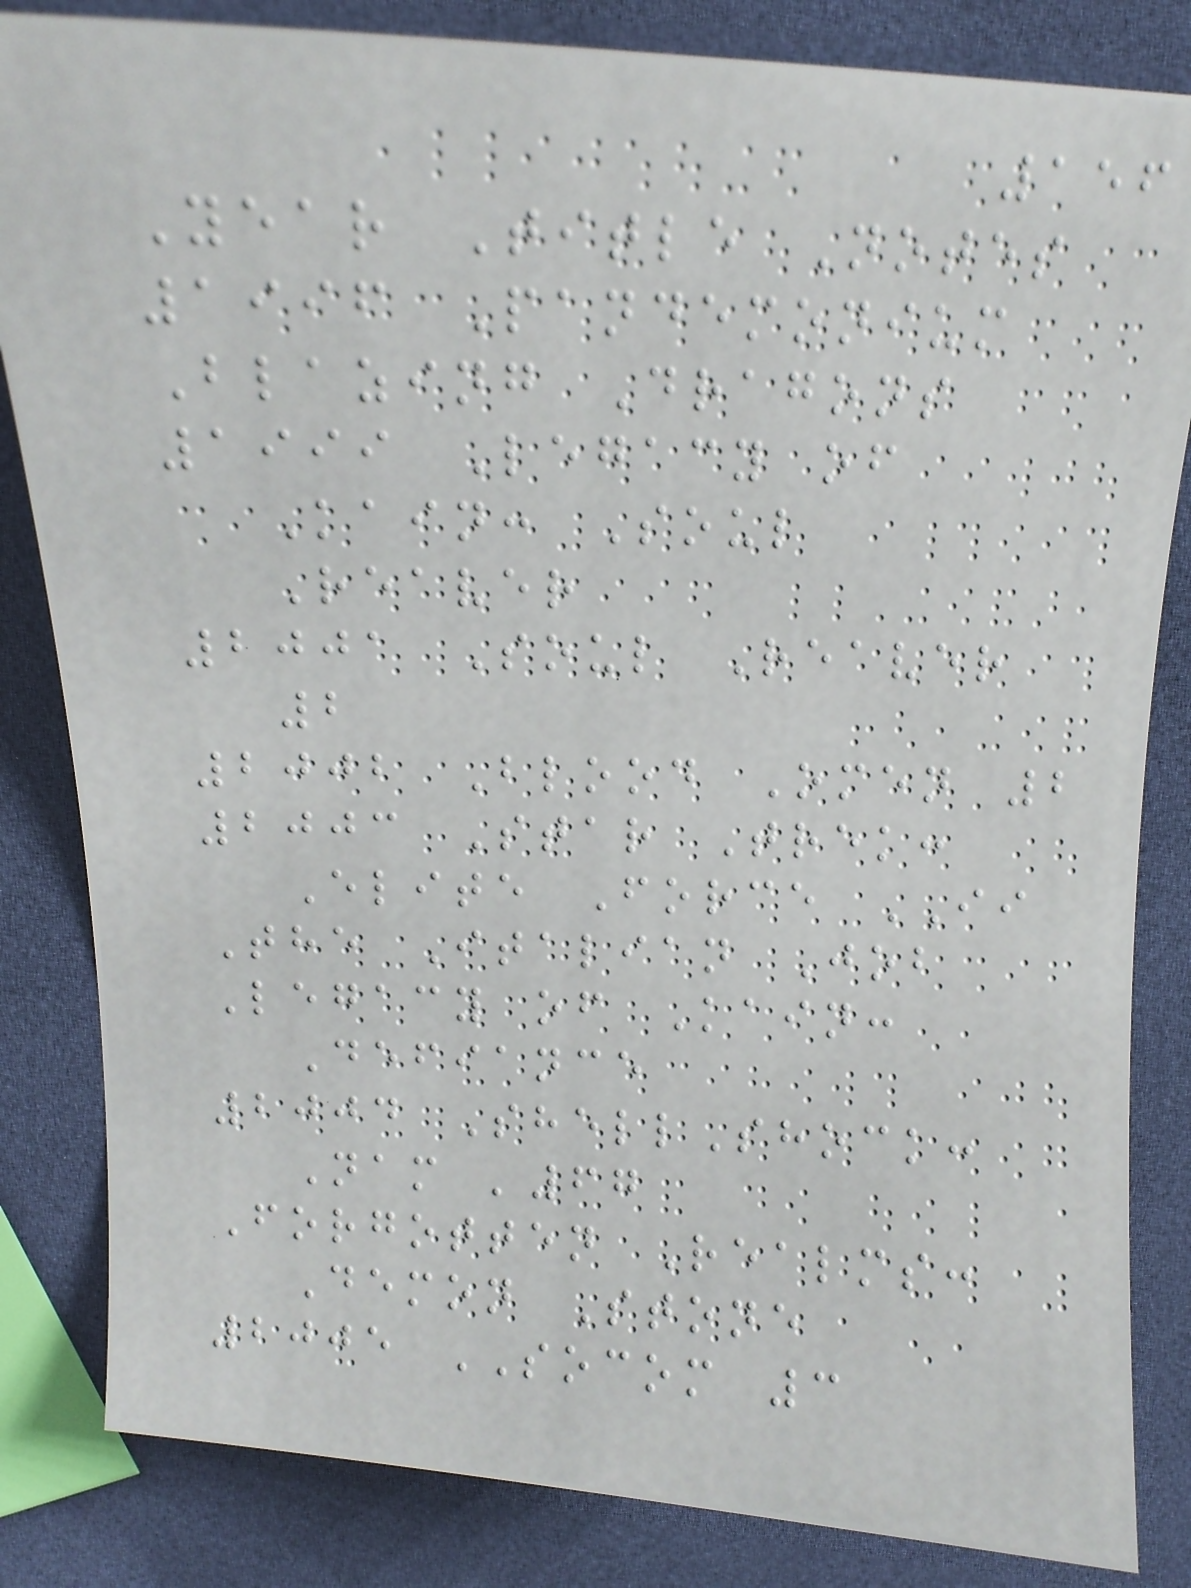156
Year Title Notes
1996 Pandemonium
Blazing Dragons
1999 Legacy of
Kain: Soul
Reaver
2001 Soul Reaver
2
2002 Blood Omen 2
2003 Star Trek:
Elite Force II
The Italian Job
Legacy of Kain:
Defiance
2004 ShellShock:
Nam '67
Forgotten Realms:
Demon Stone
2005 SOCOM 3
